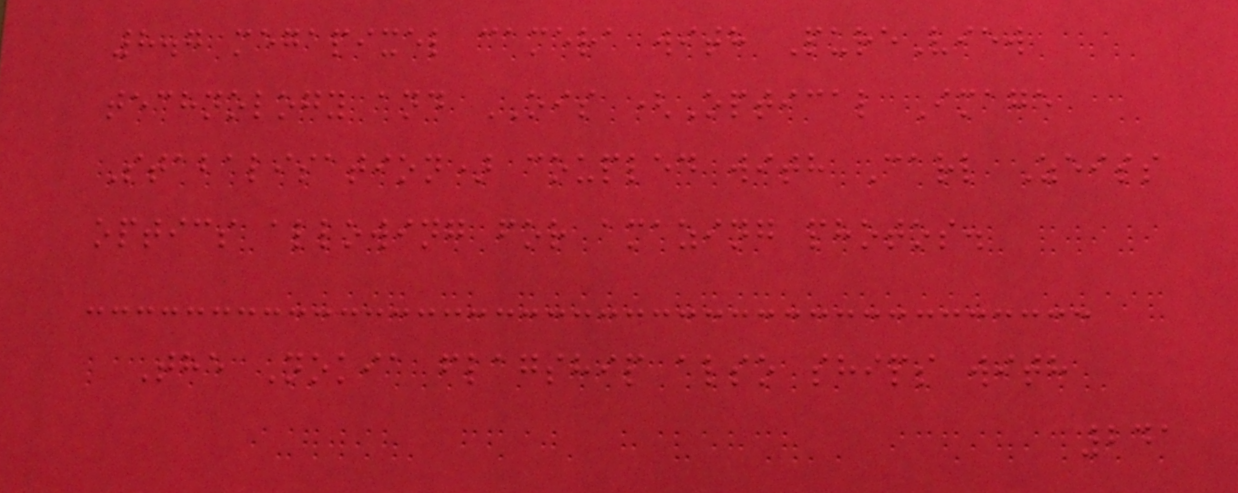8.7 megapixel camera with PureView
technology and OIS (Optical Image
Stabalisation) coupled with Carl Zeiss
optics allowing for amazing photos.
The Nokia flagship also ships with
241
